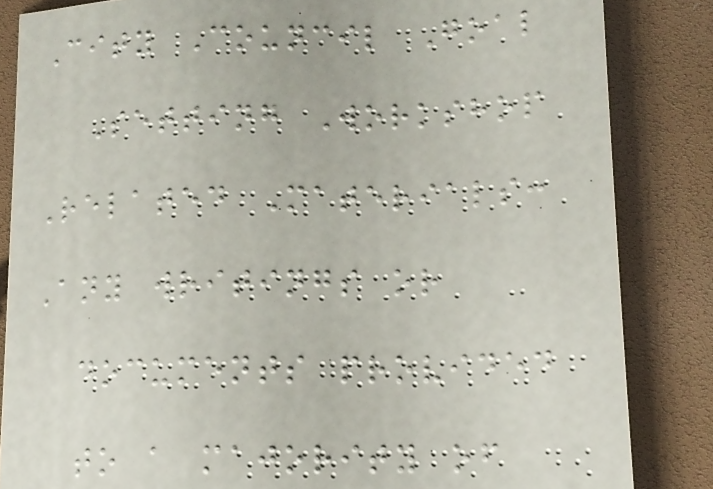City Council Goal
Setting Workshop
Related Materials:
Any writings or
documents provided
to a majority of
